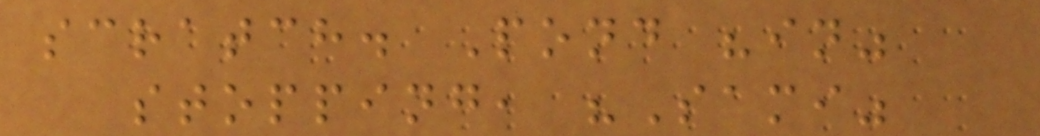scratch. Pond "in"
stopping, "Sami"
